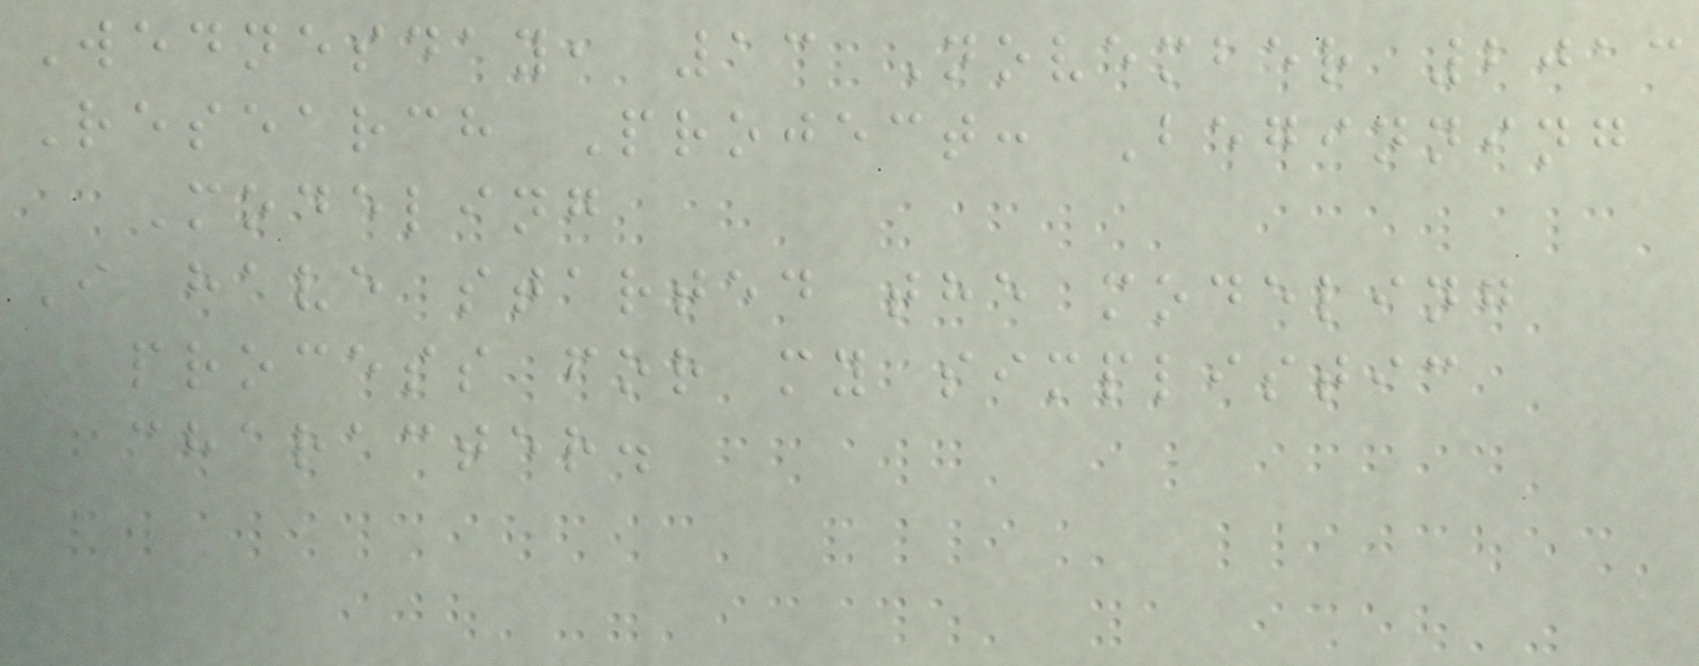Wednesday, 13 November 2013
Research Project: Beginning
Modeling
I have started the modeling
process for my simplistic
character.
